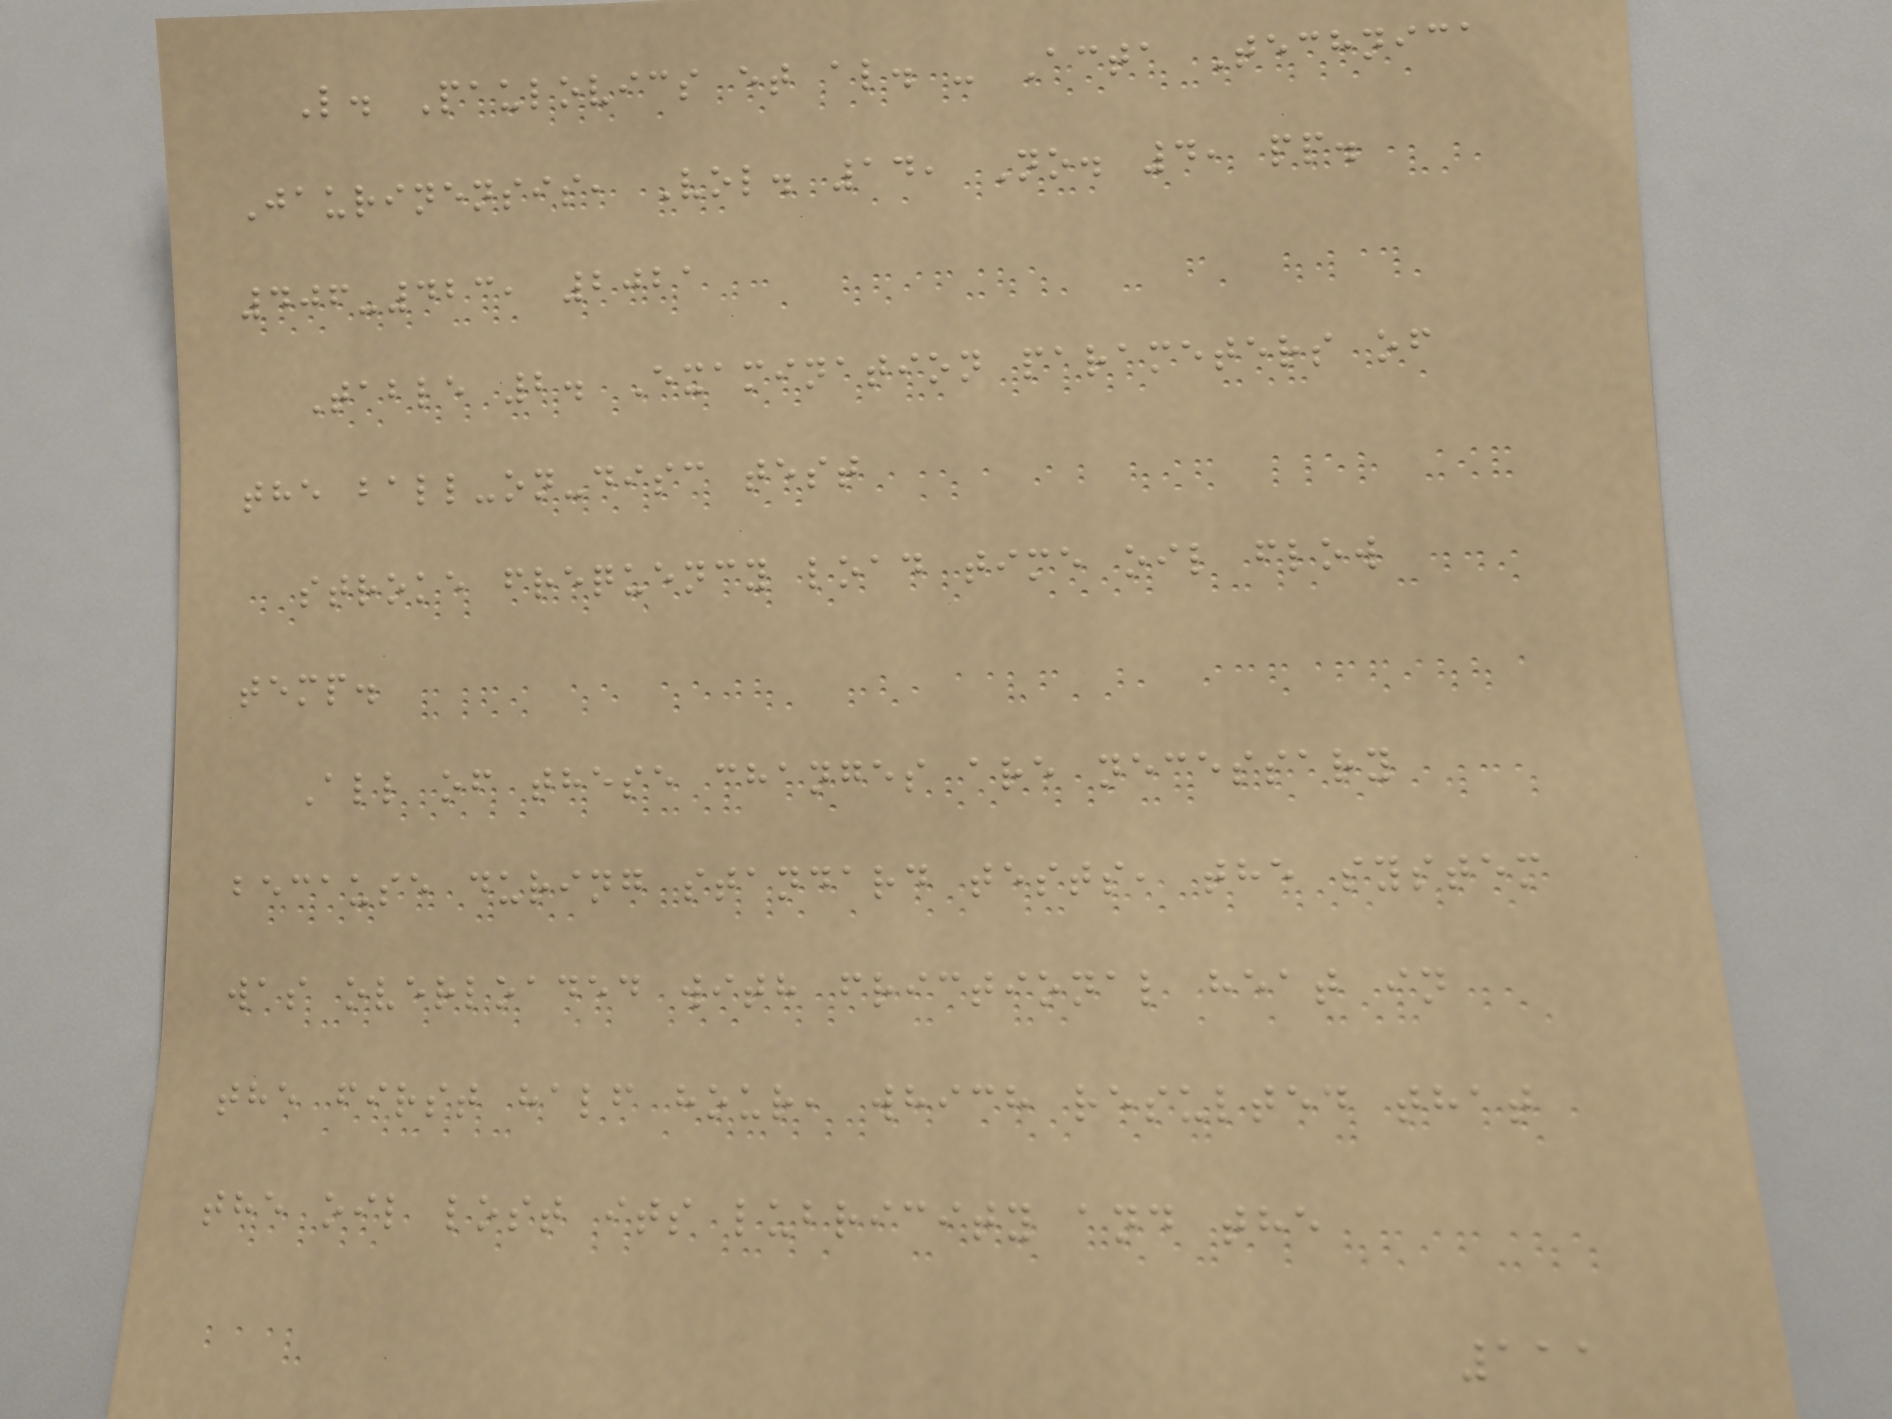L. Paulovics et al. - Acta Technica
Jaurinensis, Vol. 14, No. 4, pp.
406-423, 2021
Table 2. Examination parameters of
the ball-on-disc test
stroke frequency load time oil flow
temp.
All of these changes are necessary
because during standard tests, the system
was overloaded with frictional heat in
the first half hour, which resulted that
the oil lost its lubricity and the
111
